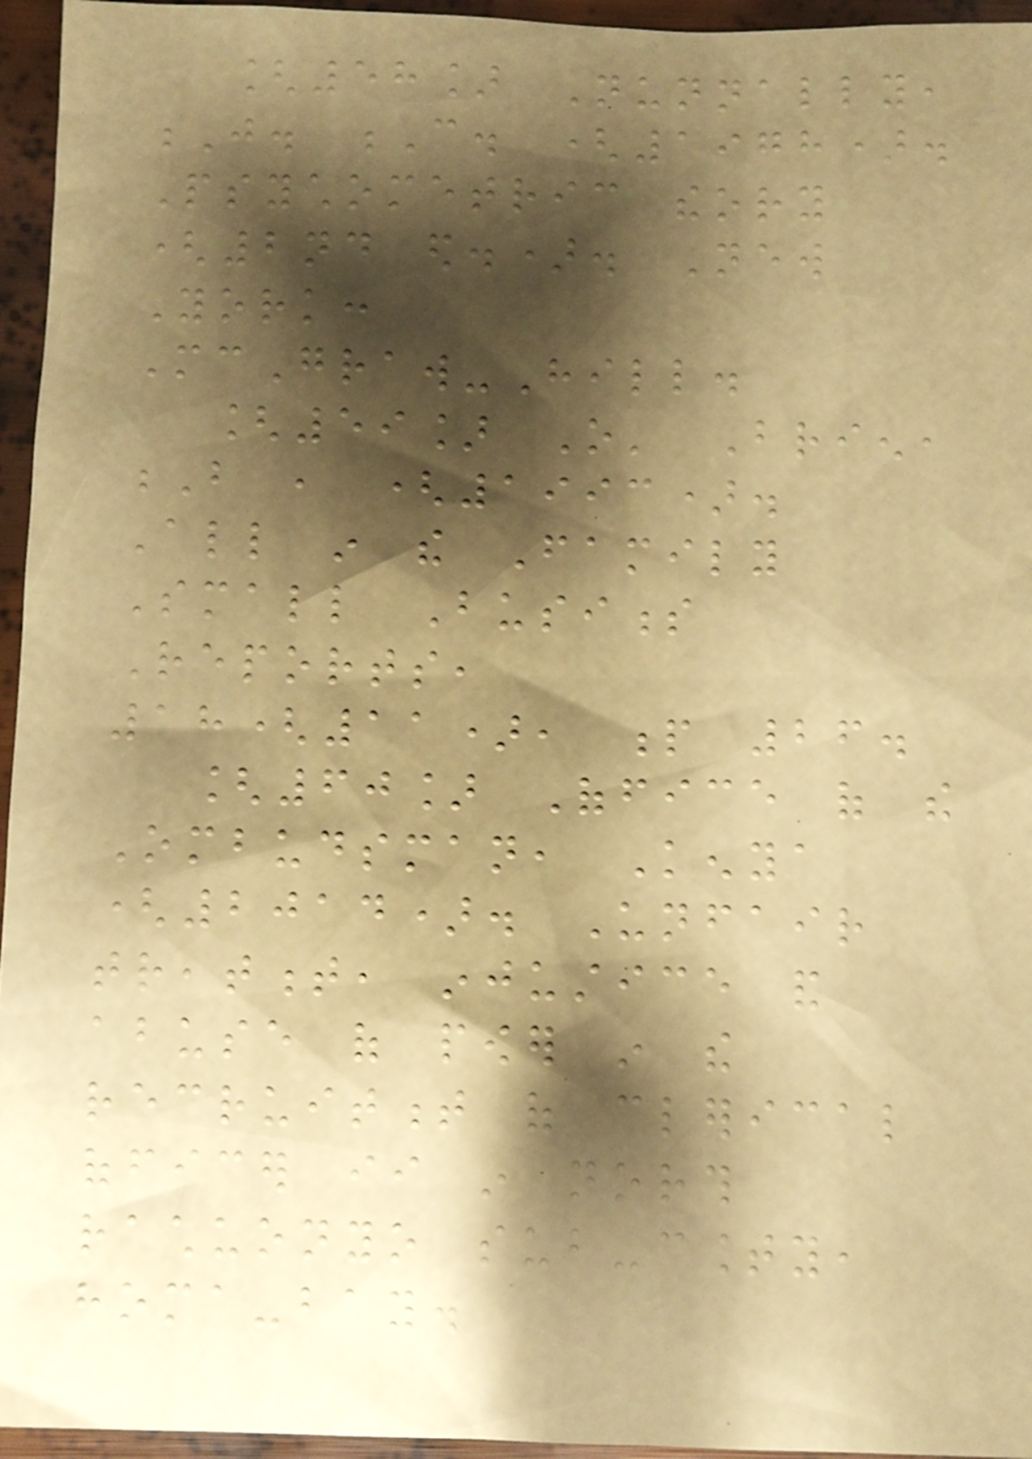[58] Nunnally,
J. C. (1978).
Psychometric theory
(2nd ed.). New
York:
McGraw-Hill.
[59] O' Brien,
B , (1993).
All in the Family
Small Business
Reports,
18(11), p 26.
[60] Office of the
Ombudsman, Kenya
(2014). Unfair
treatment, injustice and
abuse of power in the
recruitment of clerical
officer ii in north
rachuonyo sub-county,
homa-bay.
